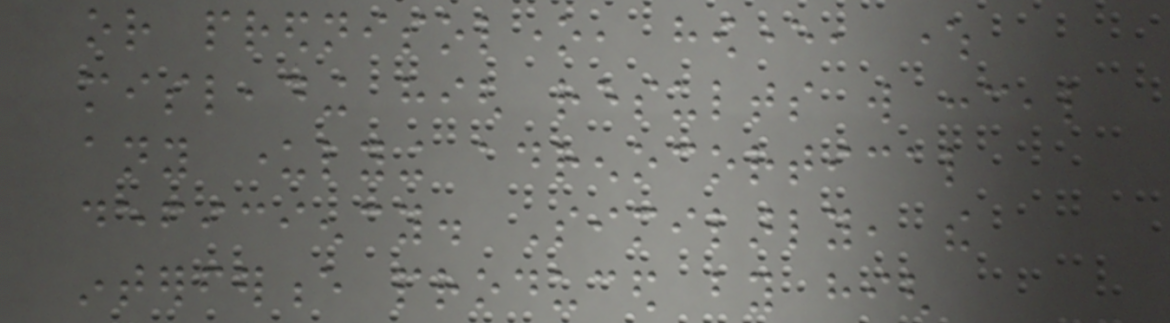or prednisolone, however, where
misleading high results will conceal
any underlying adrenocortical
deficiency. Similarly, the
interference produced by high
